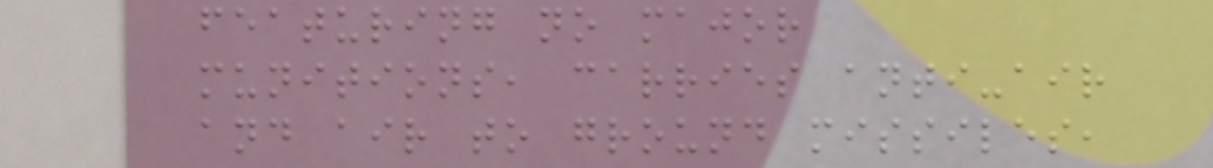featuring no major
munitions, carries anti-air
and air to ground missiles,
